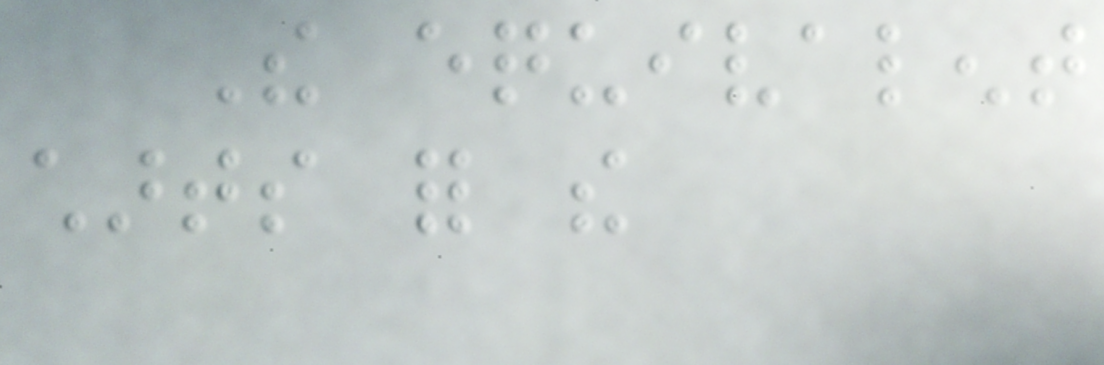The equivalent
charts for the
